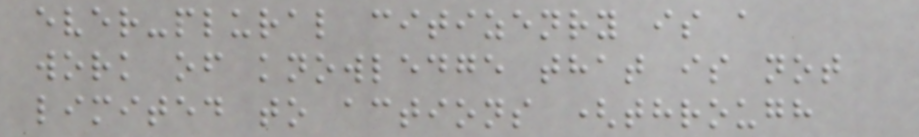ever-plural citizenry is a
work of knowledge that is not
limited to actions (through
